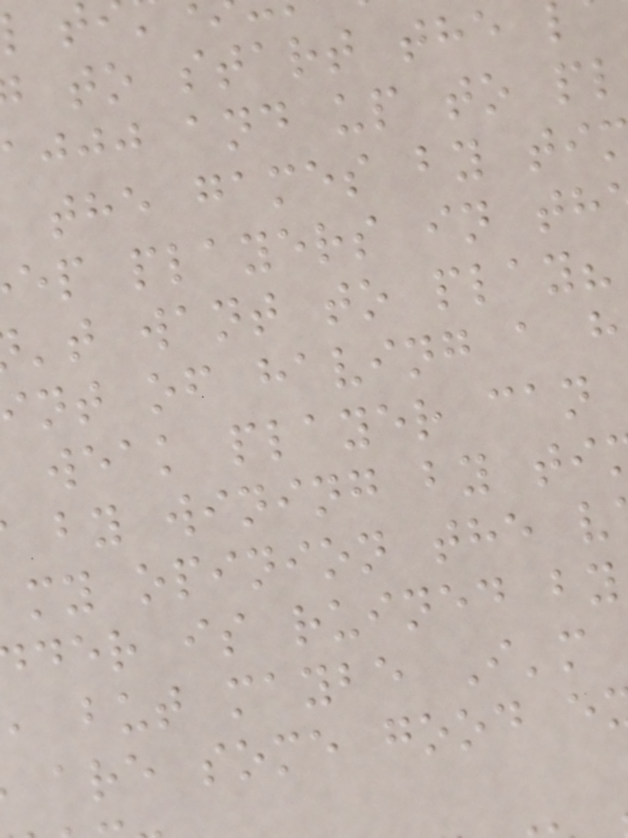to start the
ajjj and up to pl
the games by ti
ep players in th
't want to play?
nt of having a h
weak player can
by wining by ti
my opinion the v
der is ruined by
, but maybe I'm
are some good e
